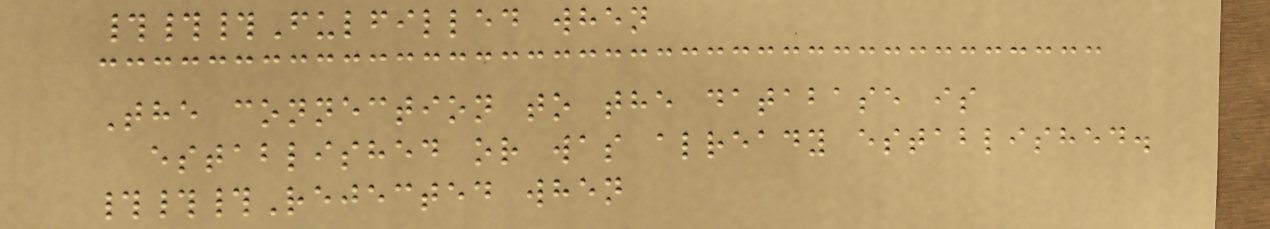###Fulfilled when
The connection to the database is
established or was already established.
###Rejected when
